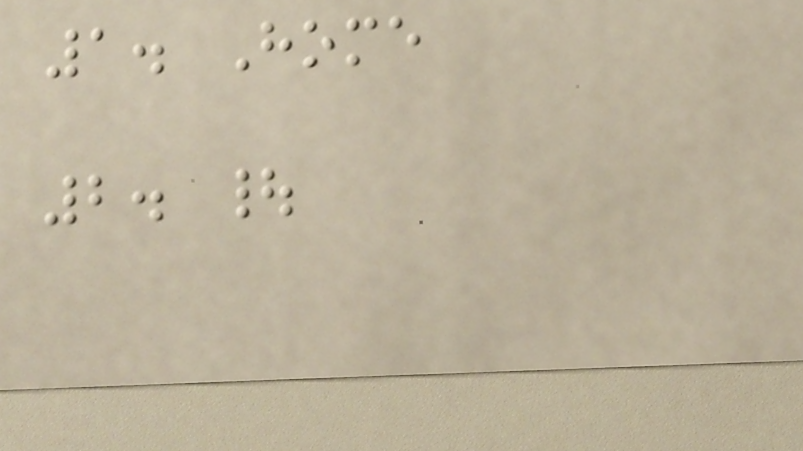1. Home
2. |
